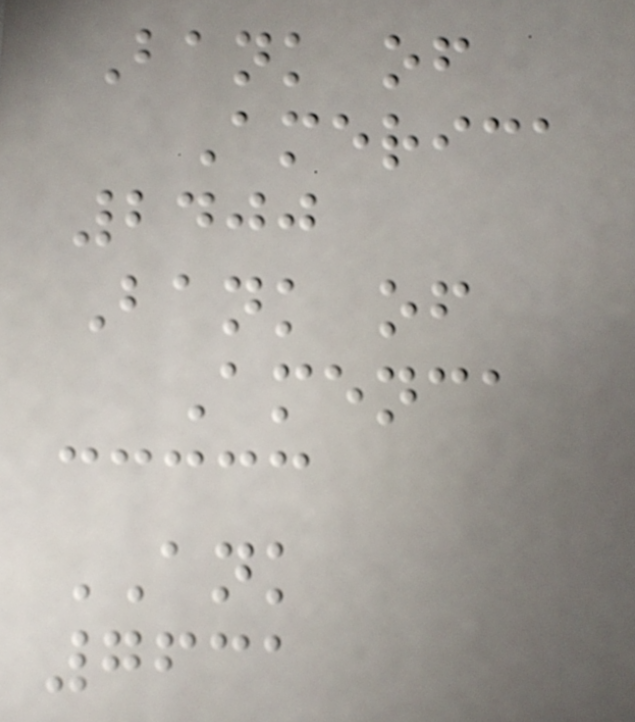Bank of
America
2400
Bank of
Amenca
ANK
7631
